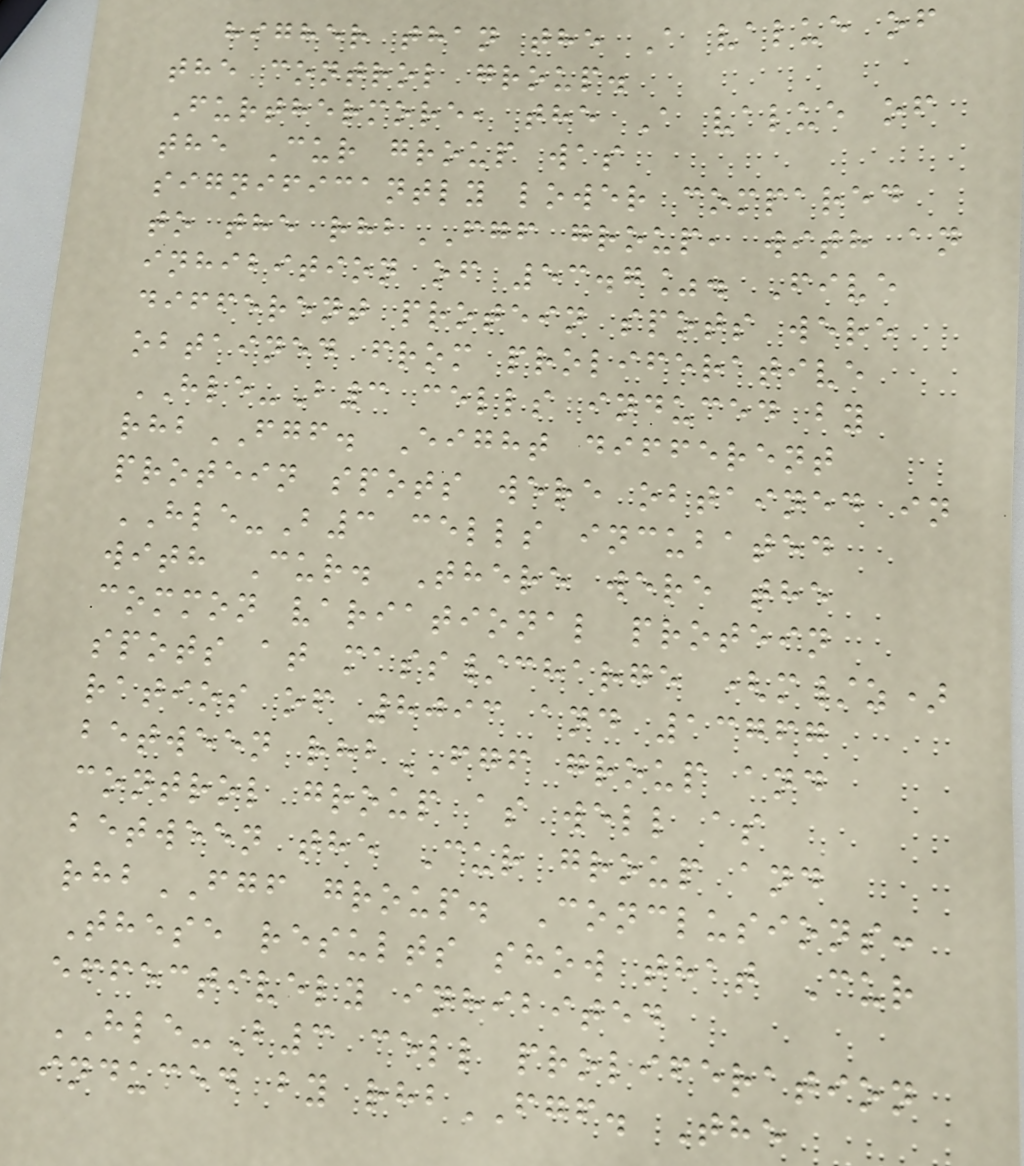higher than the A value of
the control group.
Furthermore, the A value of
the Cur group was
significantly lower compared
to the rhbFGF group, with an
inhibition of 53.7%. Five
different protein spots were
obtained from proliferative
HLE-B3 cells induced by
rhbFGF. Eight different
protein spots were obtained in
HLE-B3 cells incubated
with Cur. There were the
common variational protein
spots at mass/charge (m/z)
ratios of 8093 and 13767
between rhbFGF group and
control group as well as
between the Cur group and
rhbFGF group. Conclusions:
These results show that Cur
effectively inhibited
HLE-B3 cell proliferation
induced by rhbFGF. The
